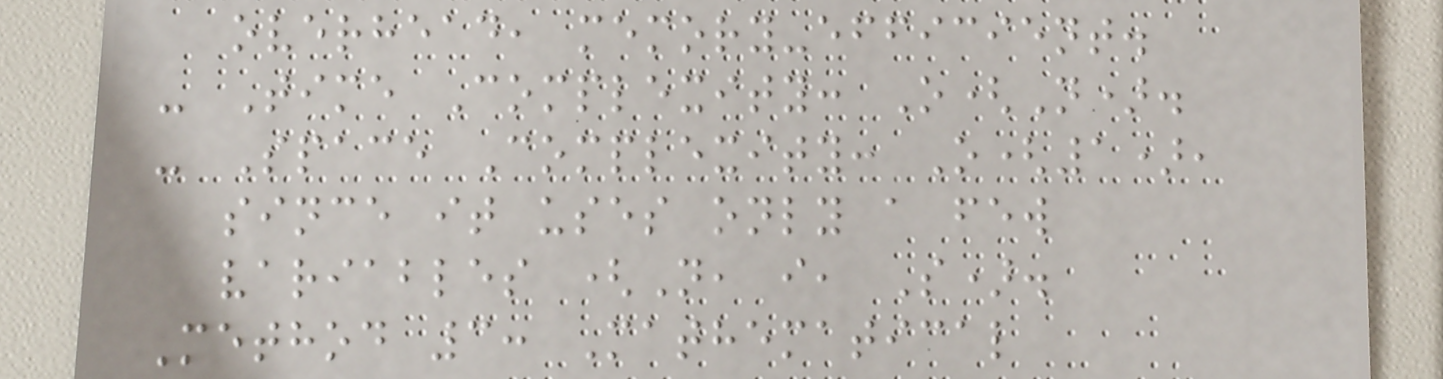overhead, memory-efficient.
- Time Complexity: O(N).
- Space Complexity: O(1),
since it uses only a few
variables (N, i, S).
Method 3: Mathematical
